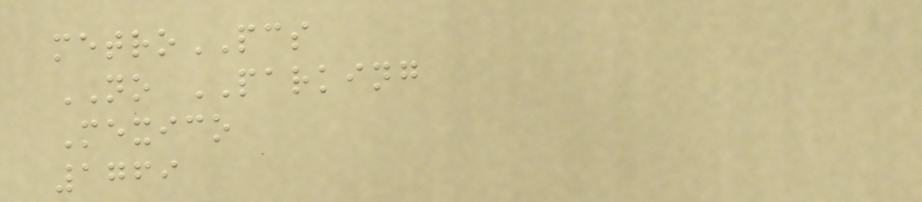metroPCS
NO PARKING
Mexico
1769
